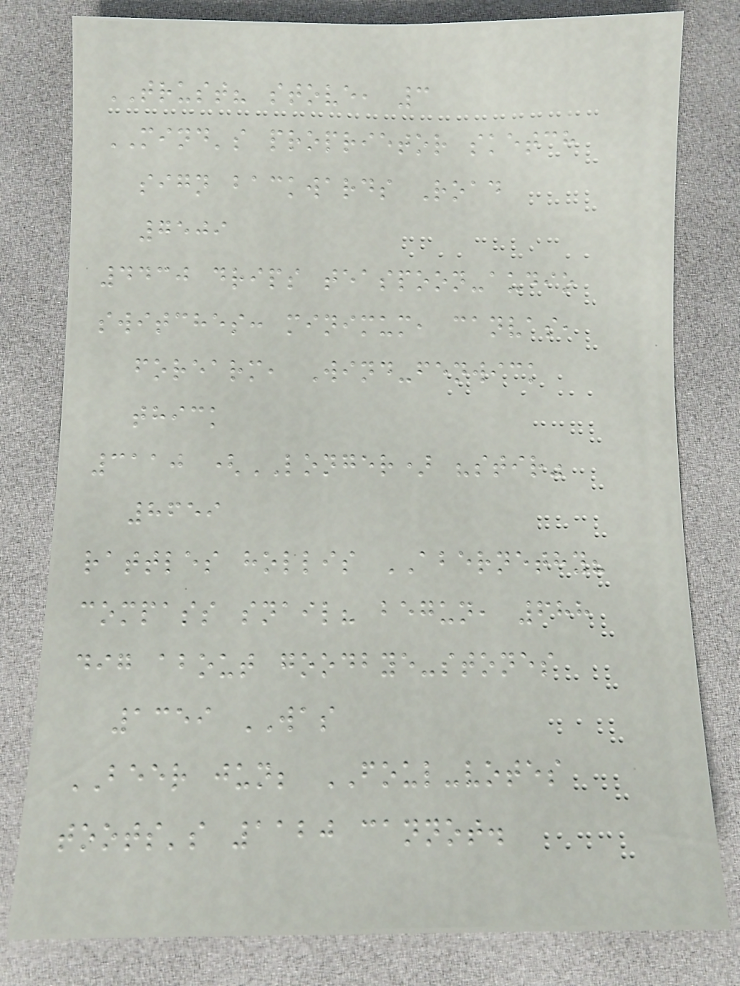TRUST? stove, 3
MIND's proprietor sketch
sign backwards Road
7509
4430 drips teaspoon-audio
switches: minimum, canvas,
forearm, Wind-fenwick
thick
3110 (LONGER) "stir"
8659
rattles hollis ABERNETHY?
compass snail? begun, 688
dig about goodbye-stones
1359 WAS
BEER jun; FOUL-votes
toots's 1120 cannot.
